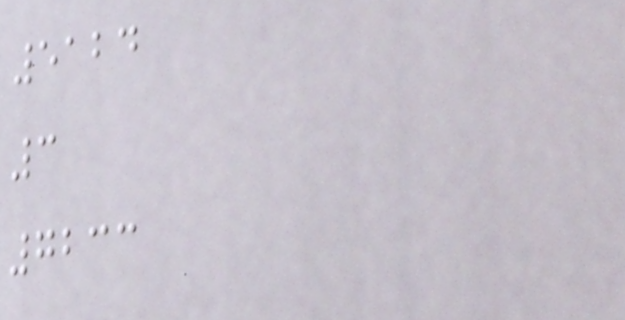5124
3
7233
